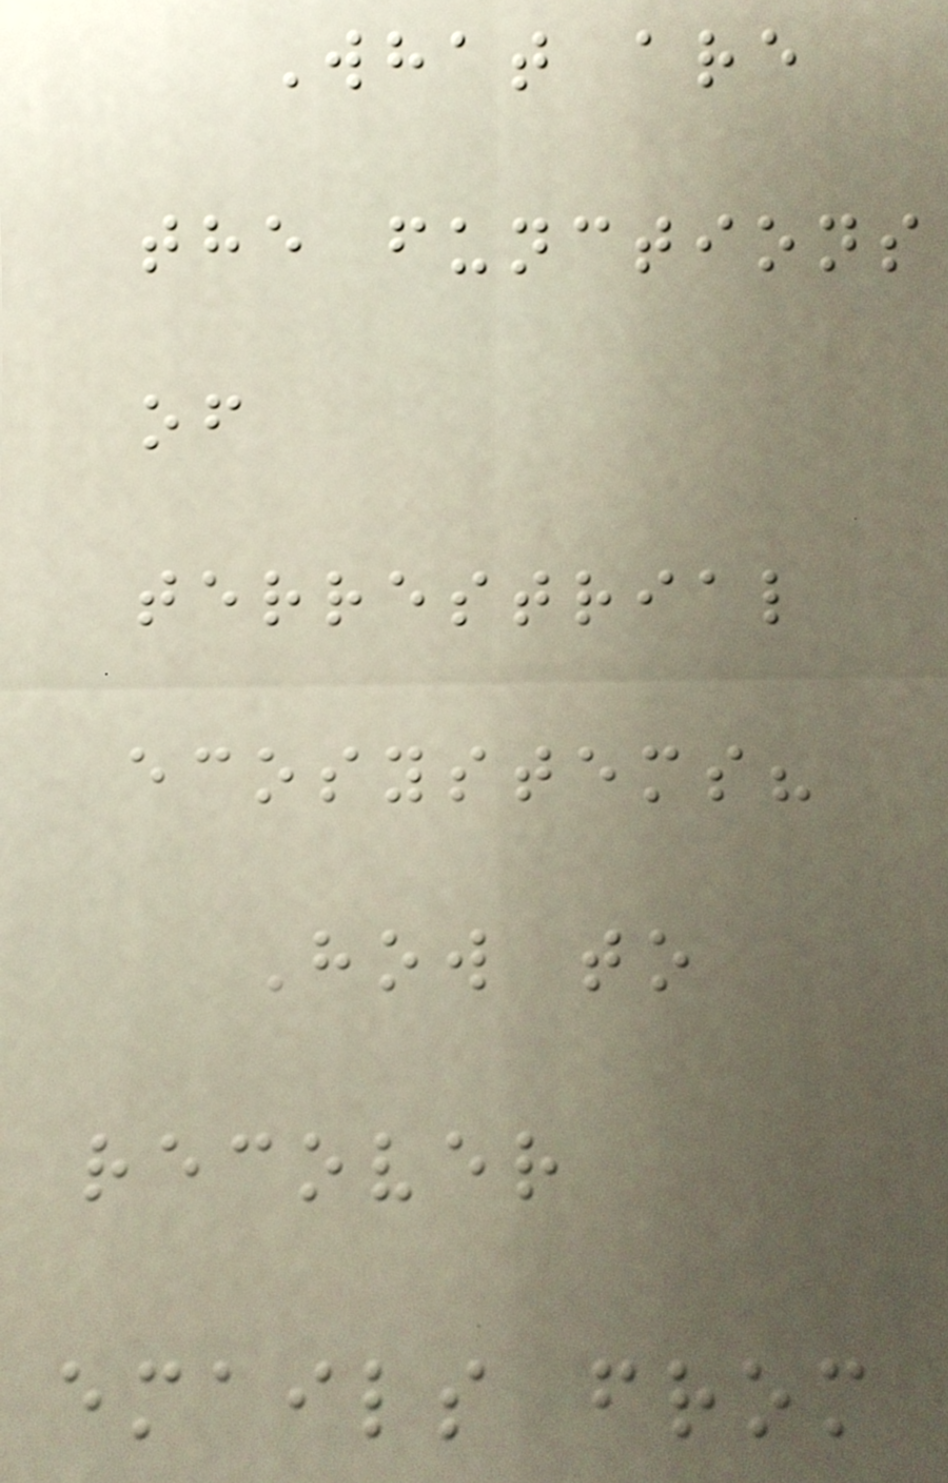What are
the functions
of
terrestrial
ecosystems?
How to
recover
emails from
